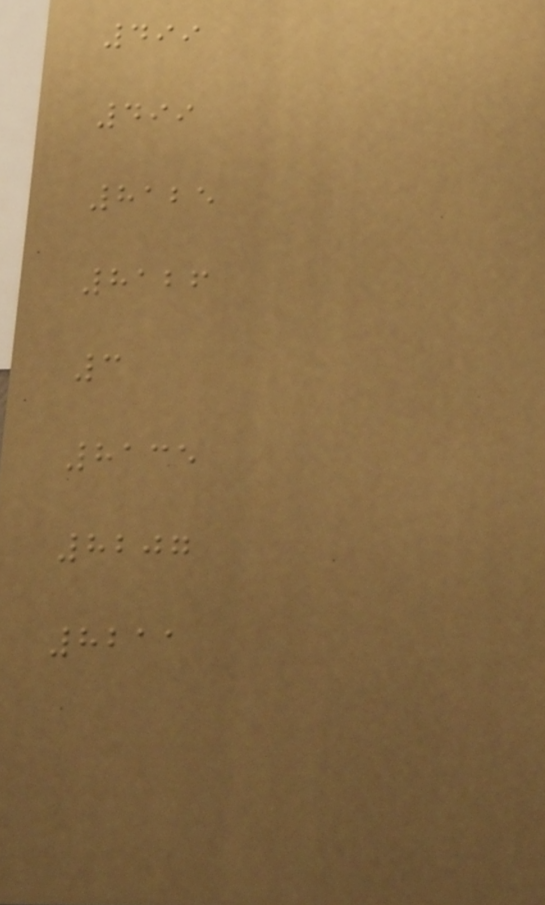499
499
8125
8126
3
8135
8207
8211
